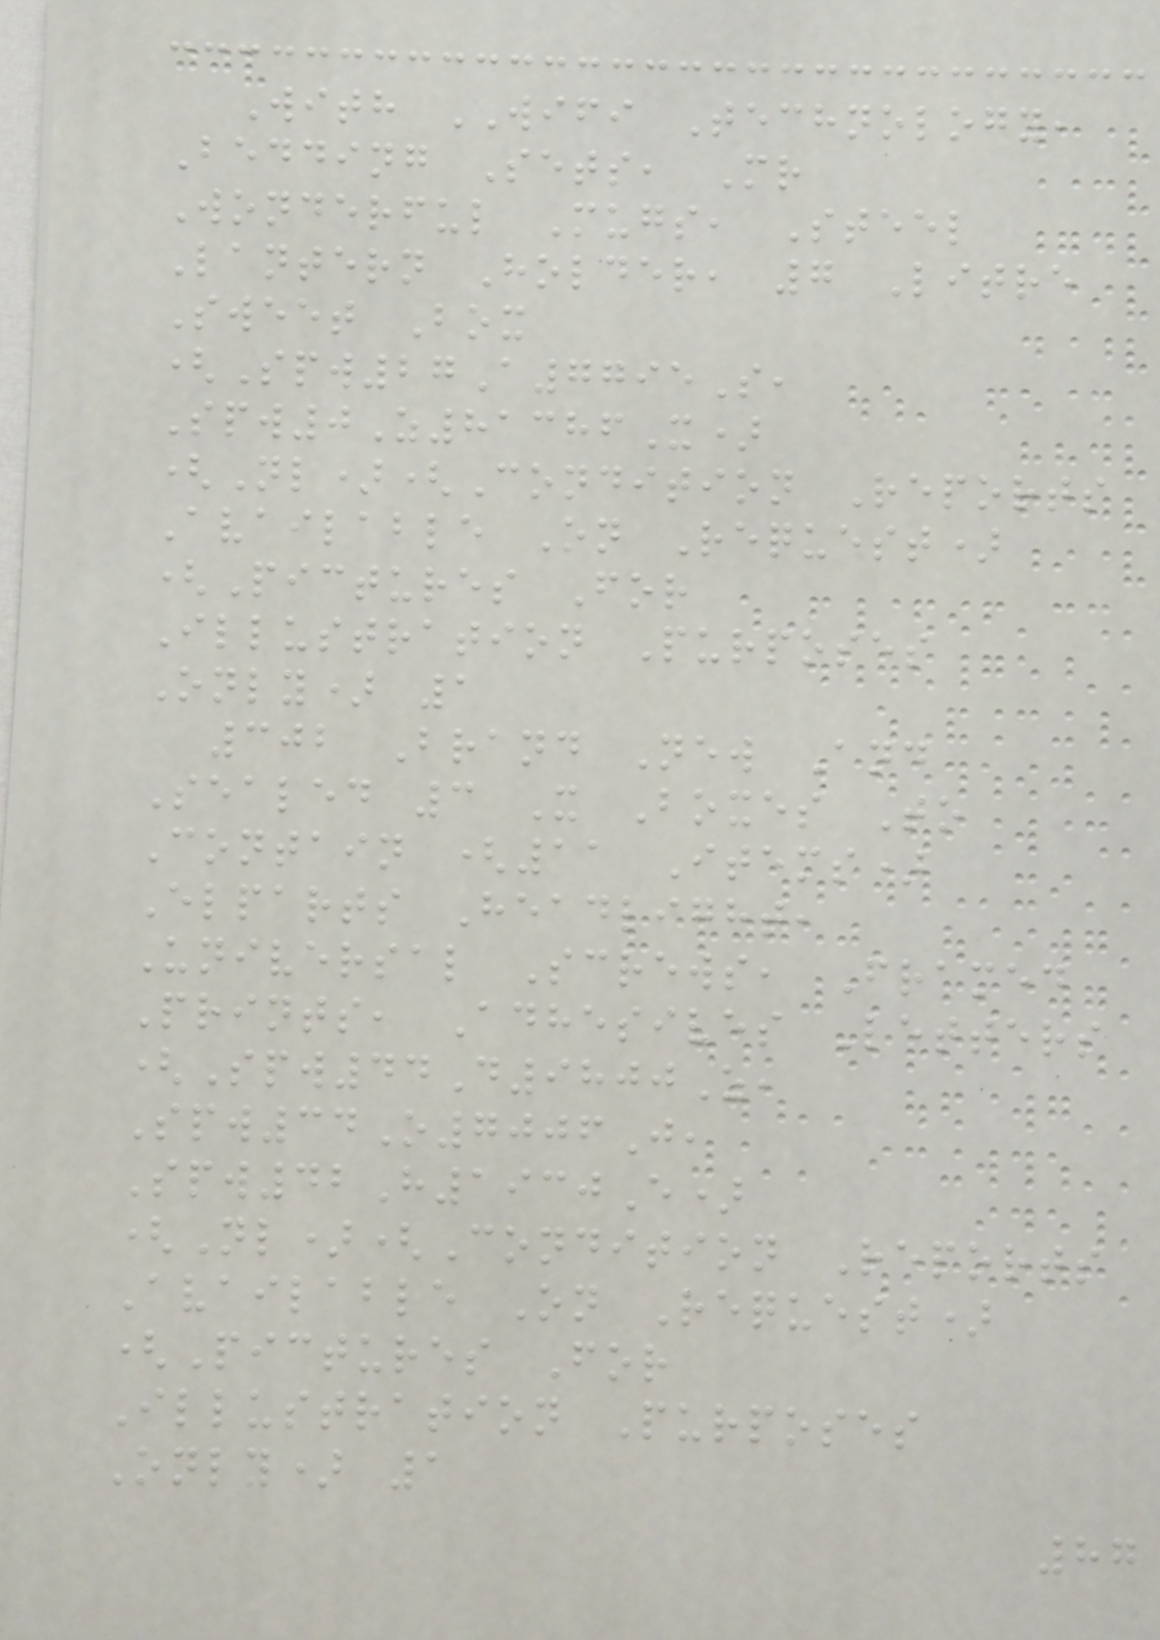With WIFI Technology,
Bedding Sets, Mr
Wonderful Mugs, Steel
Lantern Holder, 7 Litre
Sweet Box
(Spw27A7795S,
Spw0Z81386X)
(Nl)(Condition Reports
Available On Request)
(Pictures For
Illustration Purposes
Only) 1
302 Brand New And
Sealed 3 X Boxes To
Contain (11 Items)
Elparts Headlight,
Universal Screws, Framed
Prints, Adhesives Letters
(Spw44D9800Z,
Spw34O7006J,
Spw42H1930E)
(Nl)(Condition Reports
Available On Request)
(Pictures For
Illustration Purposes
Only) 1
87
